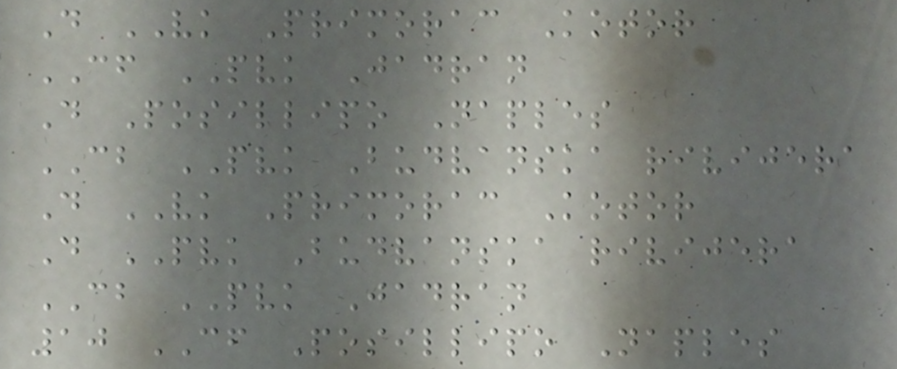D VK Primorac Kotor
CF PVK Jadran
D Posillipo Naples
CB PVK Budvanska rivijera
D VK Primorac Kotor
D PVK Budvanska rivijera
CB PVK Jadran
10 CF Posillipo Naples
